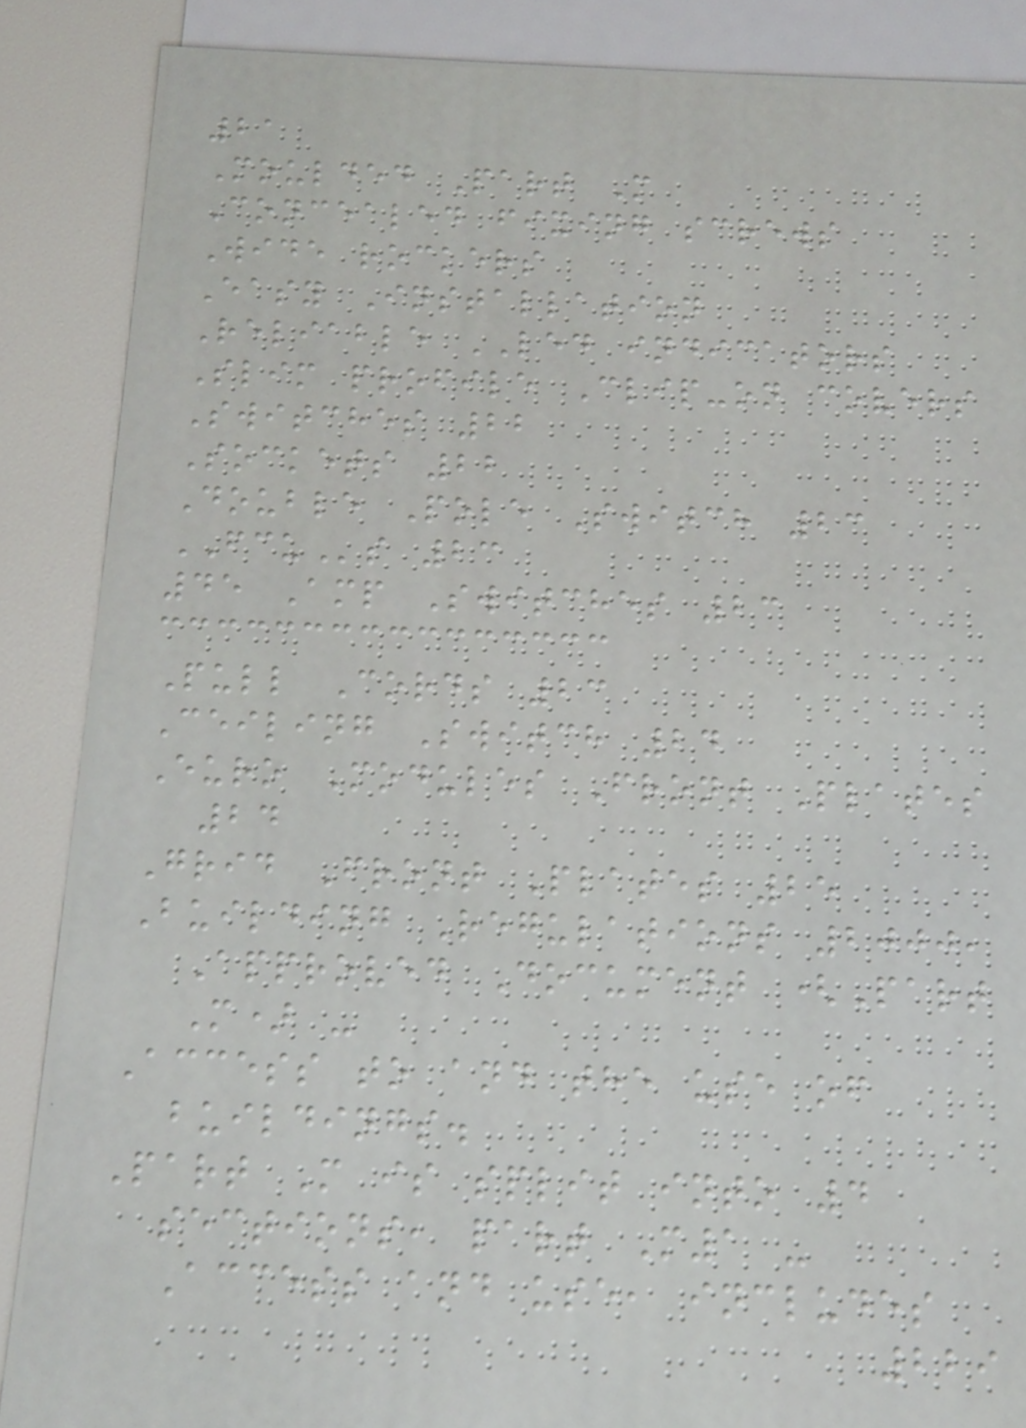21
Moulded Part M
Concealed fixing screws
Wide rockers
Easy Installation
Reliable LED indicators
Slim profile Clip-on covers
Switches 22
Sockets 22
Double Pole Switch 23
FCUs 23
45 Amp Switches 23
Pull Cords 23
Ceiling Switch 24
Euro Modules Front Plates
24
Grid Front Plates 25
Building Regulations 2000,
Approved Document (Part
M) -
Access to and the use of
buildings.
Part M is split into 4
sections, part M1 -
Access and use, includes
229
